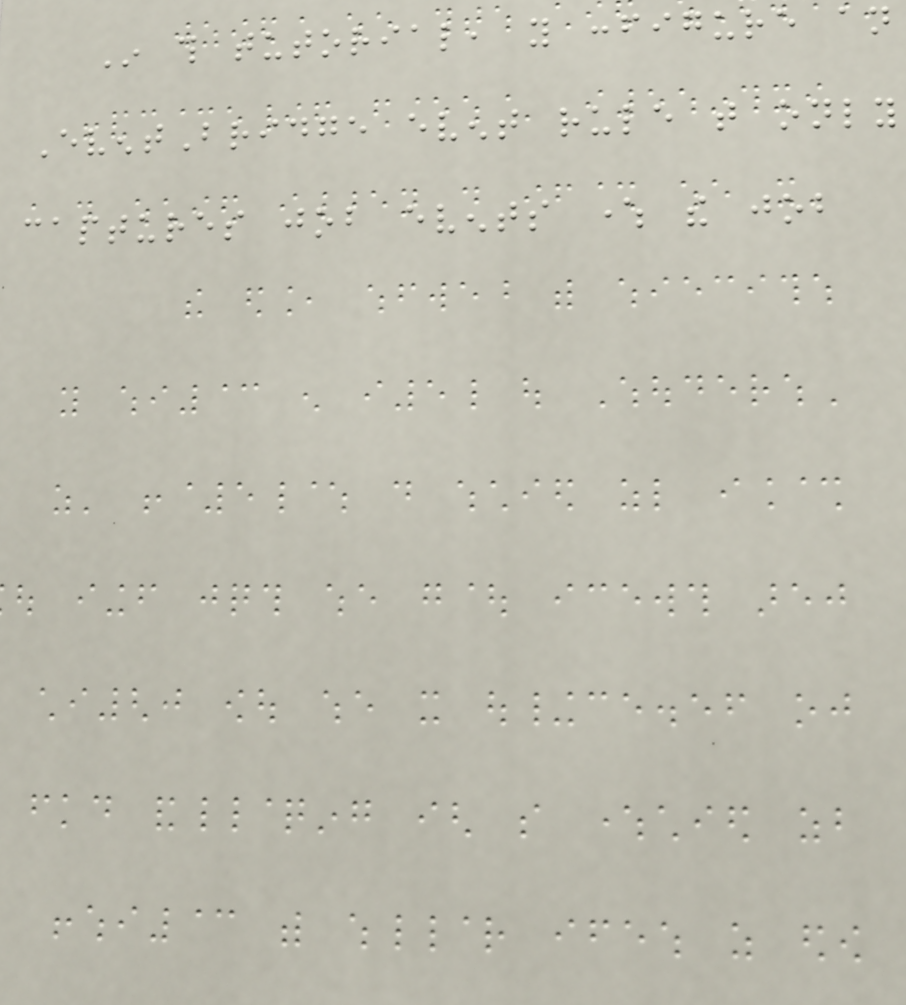In this tutorial, you configure an
EventBridge event rule that only
captures job events where the job
